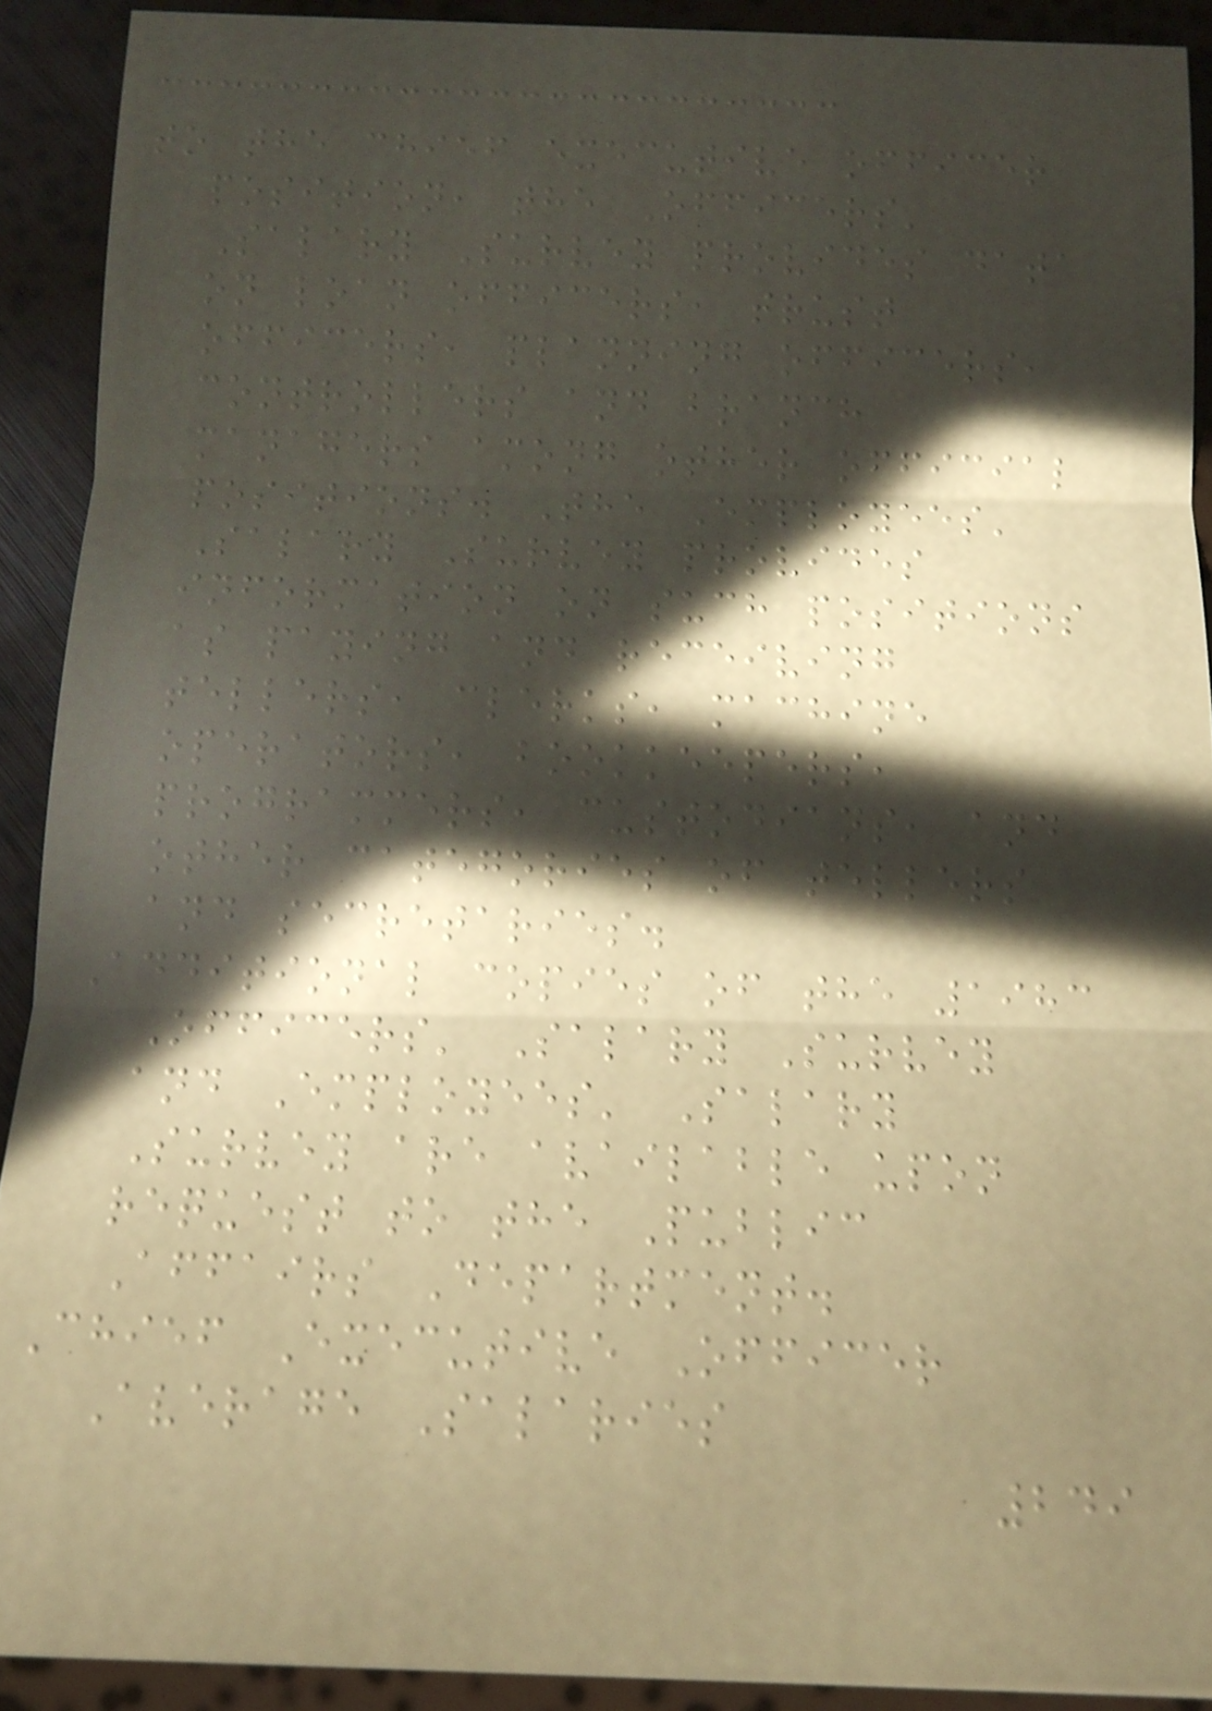to the chief executive officer
position, the Officers'
Salary Survey provides data
on loan officers, trust
officers, planning officers,
controllers and branch
managers among other official
positions. The Employees'
Salary Survey provides
information on such positions
as paying and receiving
tellers, clerks, machine
operators, bookkeepers,
programmers, custodians, and
other categories of tellers
and secretaries.
Additional copies of the 1983
Officers' Salary Survey
and Employees' Salary
Survey are available upon
request to the Public
Affairs Department.
Chief Executive Officer
Average Salaries
249
